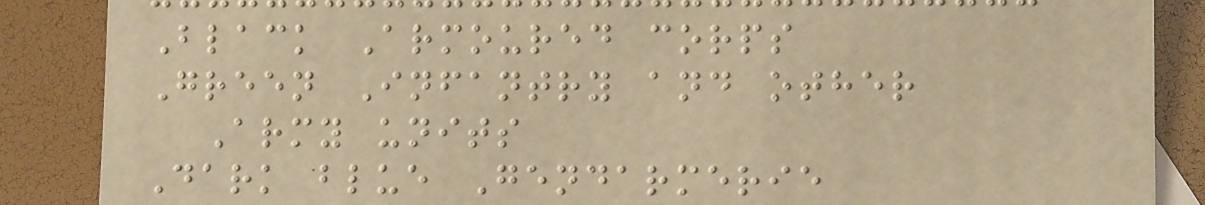Black Armoured corps
Green Infantry and other
Army units
Dark blue Gendarmerie
